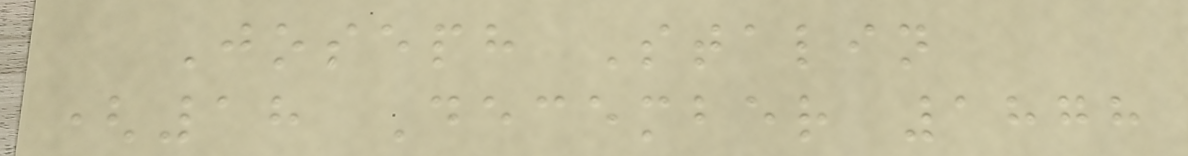Joseph Stalin
(18 December 1878
